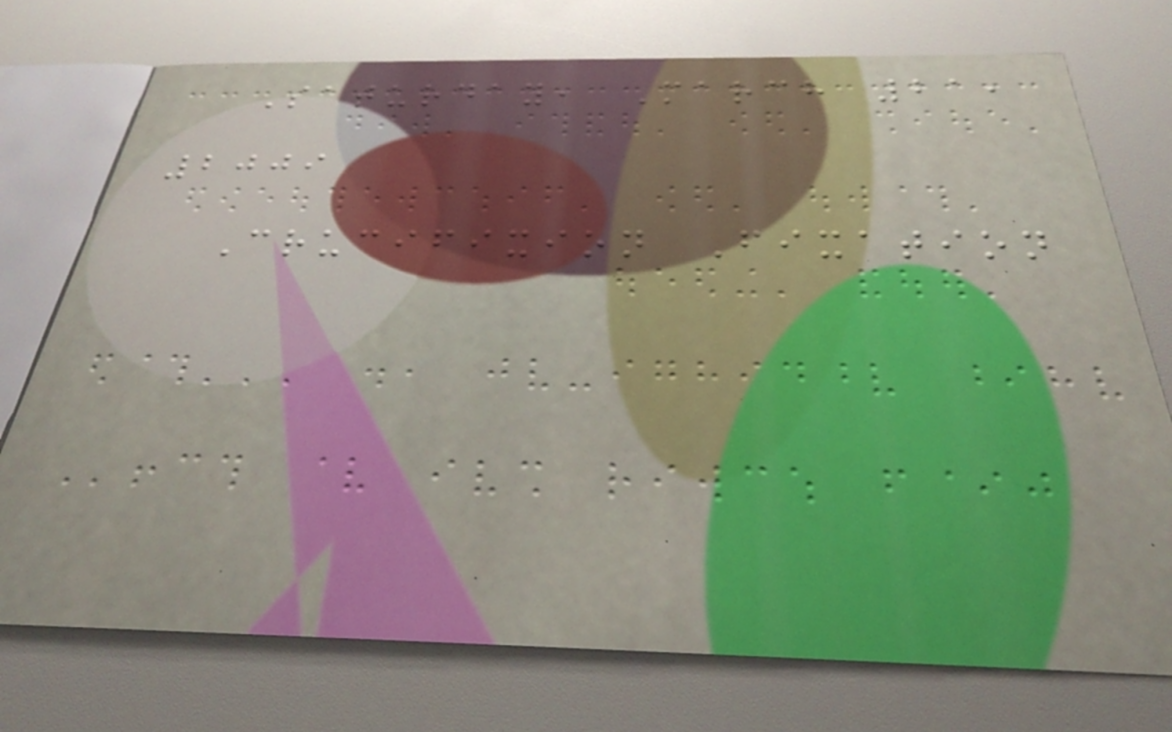Saturday, March 21,
2009
Crucifixion Fixation
